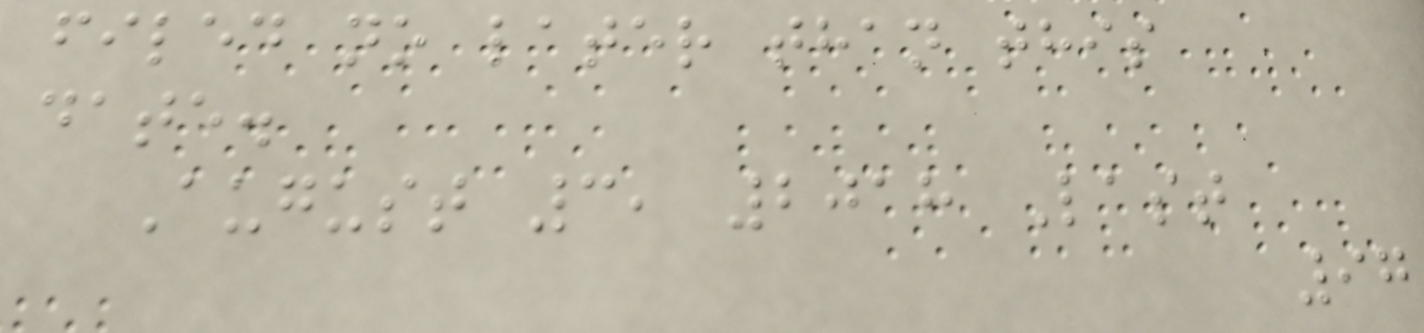filed no later than this
date.
August 3, 2018 Last
97
